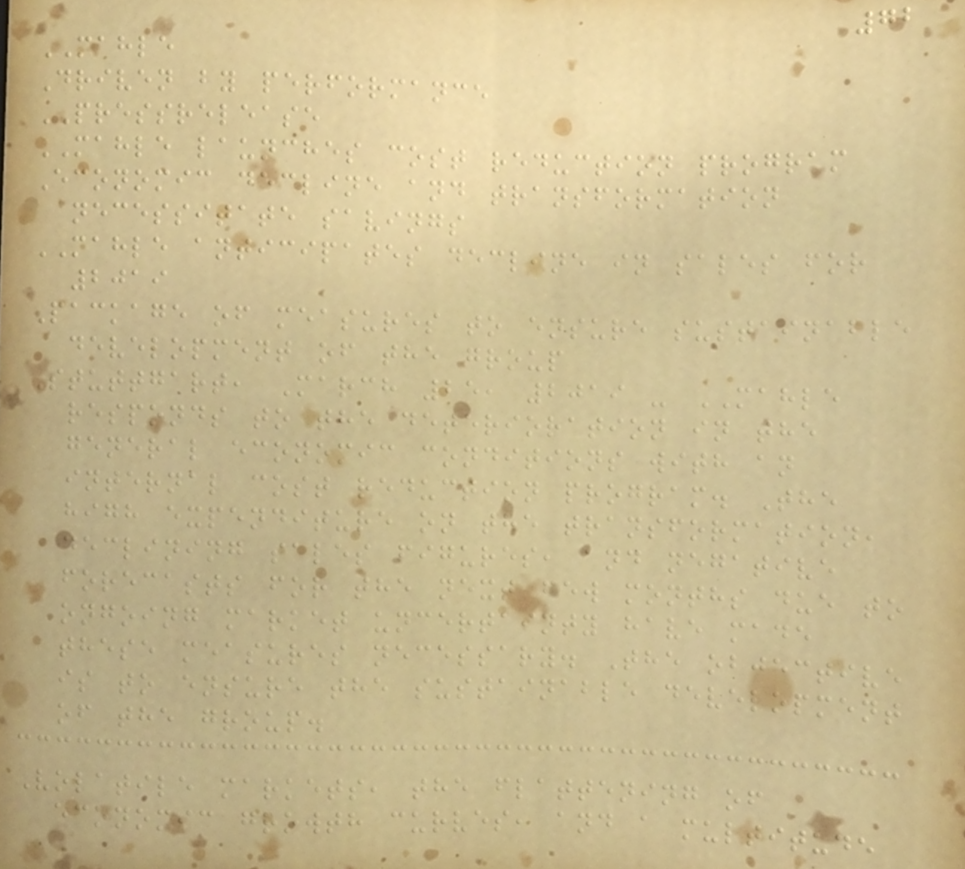72
MAHLE
Driven by performance
PRESSRELEASE
MAHLE launches cost reduction program
Economic decline and transformation
necessitate savings
MAHLE anticipates decline in sales for
2019
Package of measures to ensure sustainable
development of the group
Stuttgart, March 25, 2019 - MAHLE
responds to the deterioration in the
general economic conditions with an
internal cost reduction program. The
high expenditure on the transformation,
declining sales figures, and negative
forecasts for the next few months due to
ongoing market uncertainty have made
these measures necessary. The objective
is to ensure the sustainable development
of the group.
Volatile markets, the flattening of
economic growth curves, and a multitude
